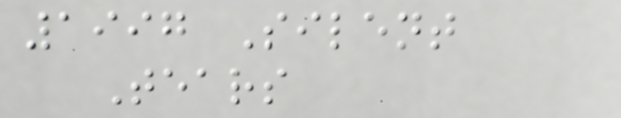1997 Silent
Tears
